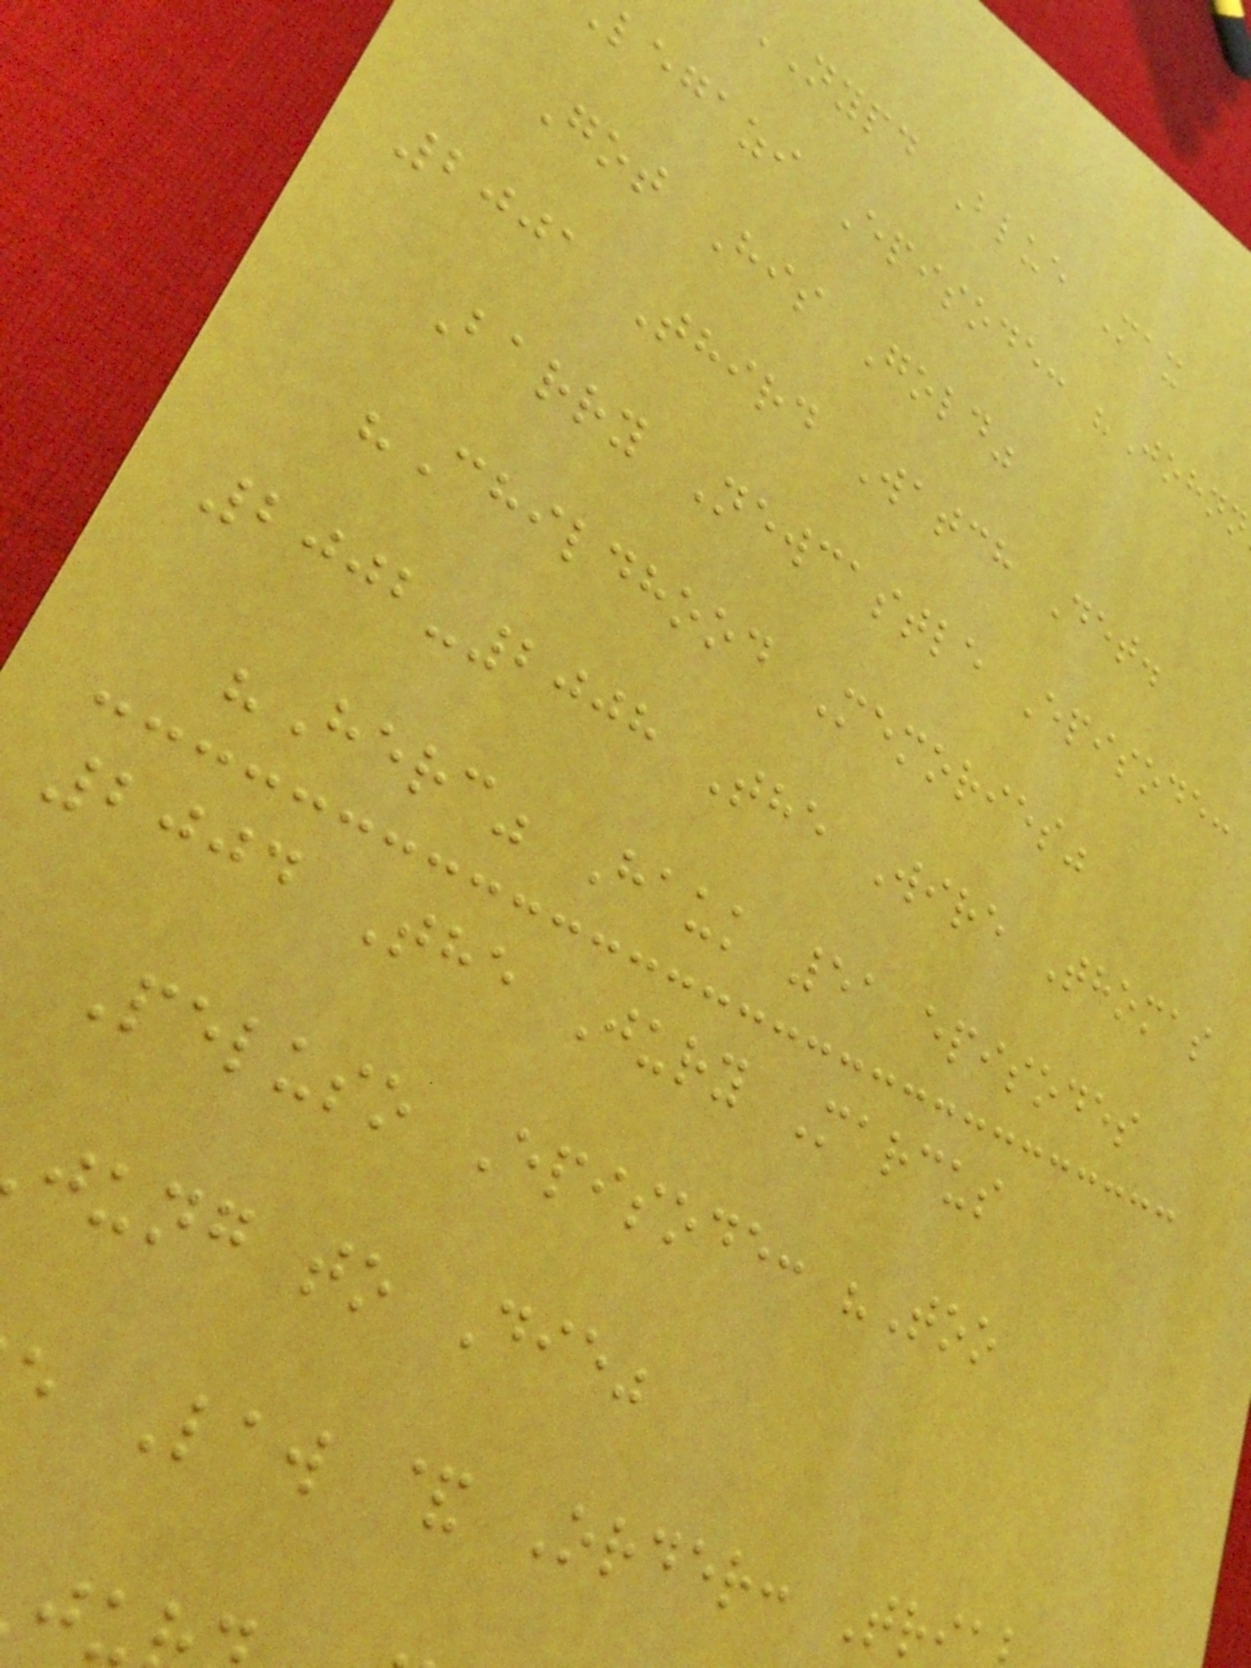NYPD Blue Max
legazi Episode: "Johnn
Got His Gold"
2001 Third Watch Det.
Barry Newcastle Episode:
"Childhood Memories"
2002-2008 The Wire Thomas
"Herc" Hauk 51 episodes
2004 The Jury Marcus
Peluso Episode: "Too
jung to Die"
Law & Order: Tri
